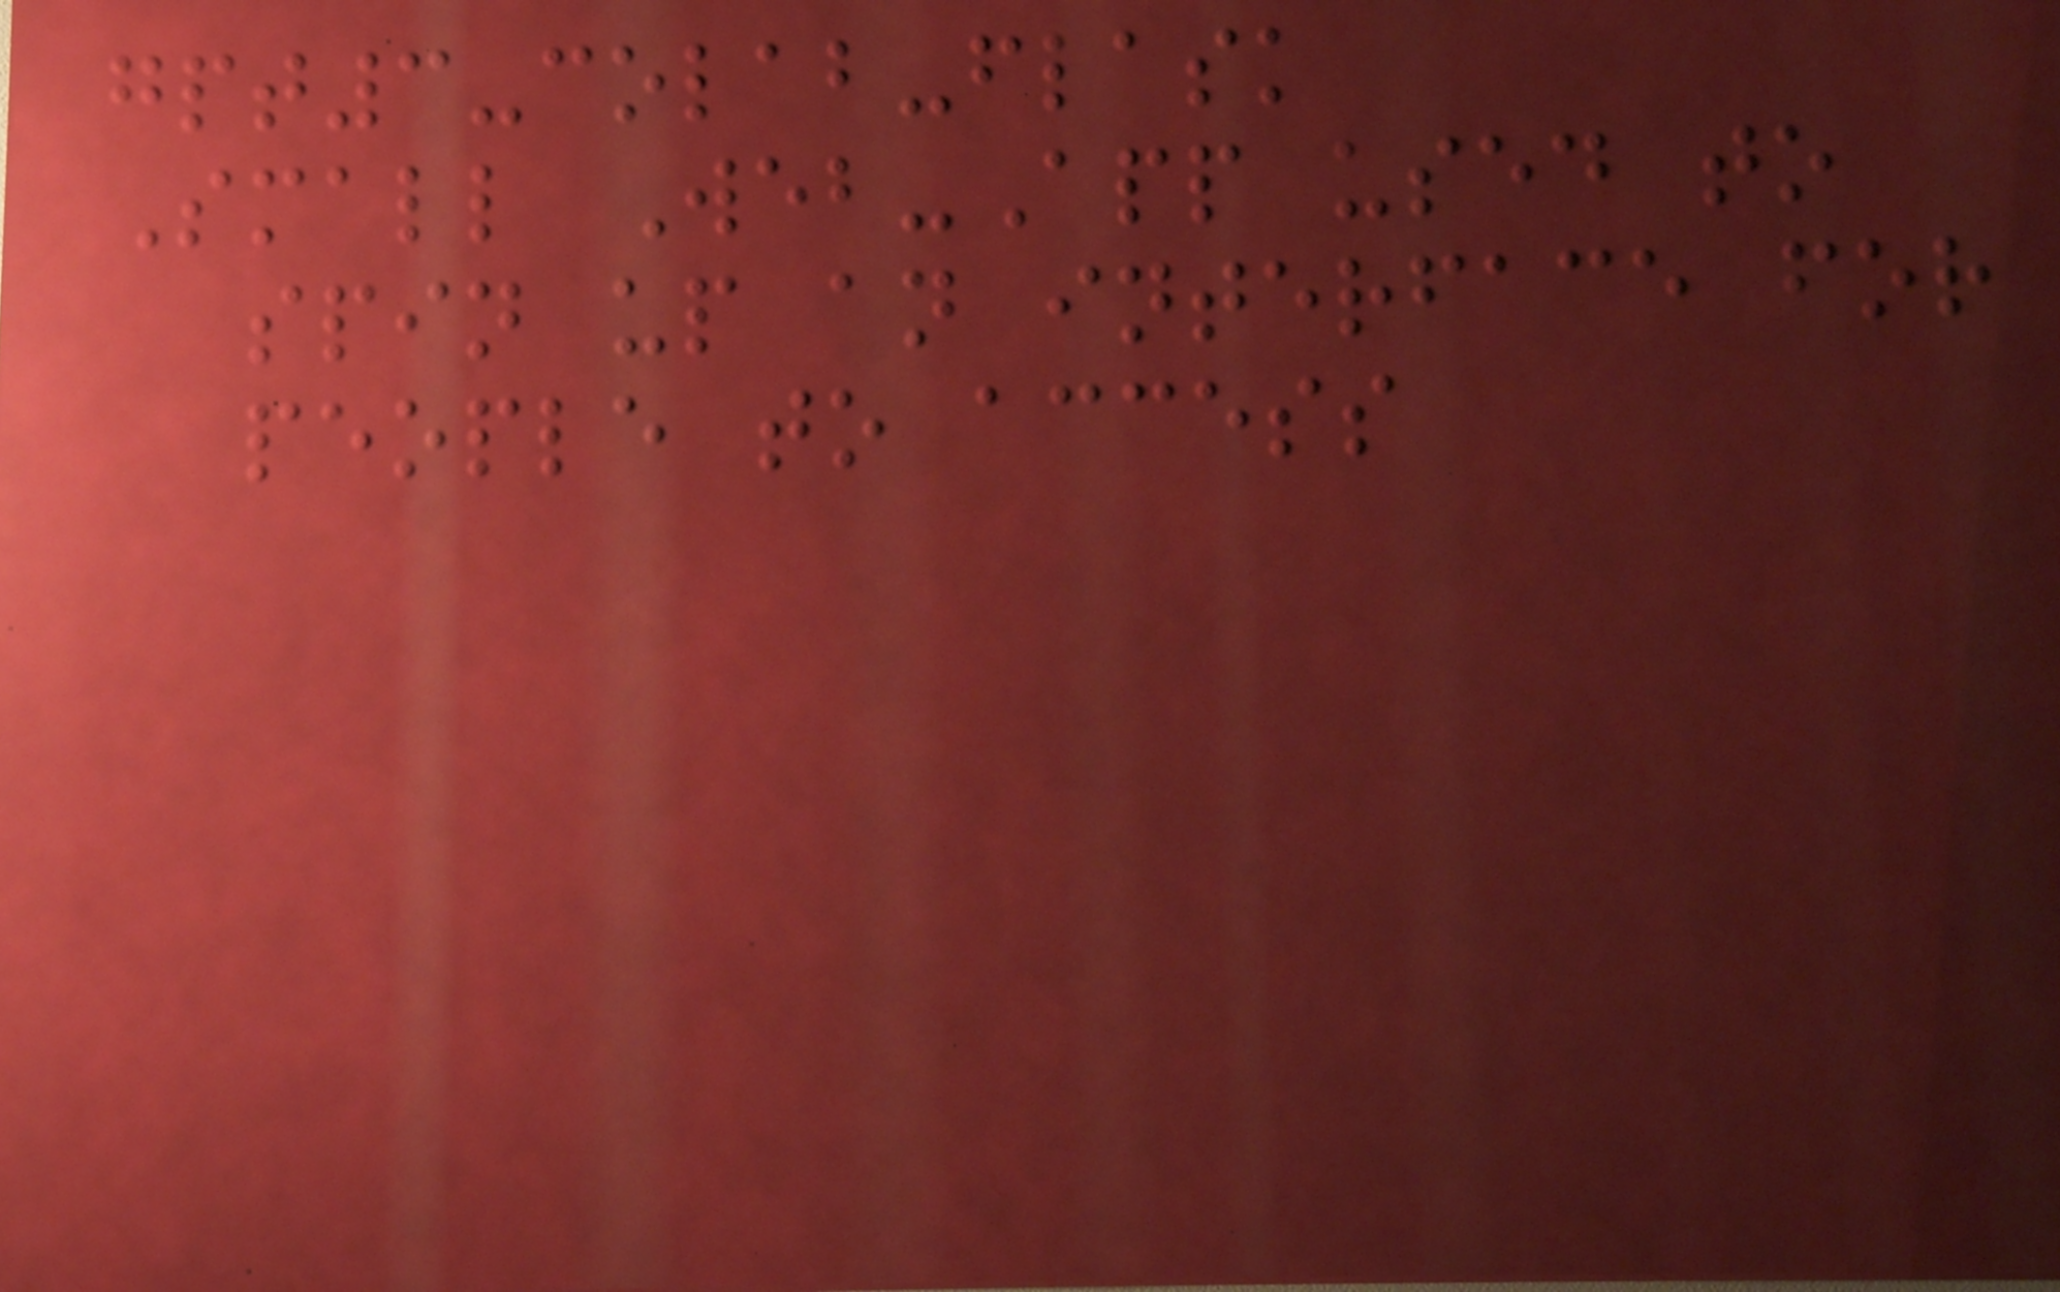gpt3-colab-flask
Small Web-App used to
spin up an interface for
people to access
